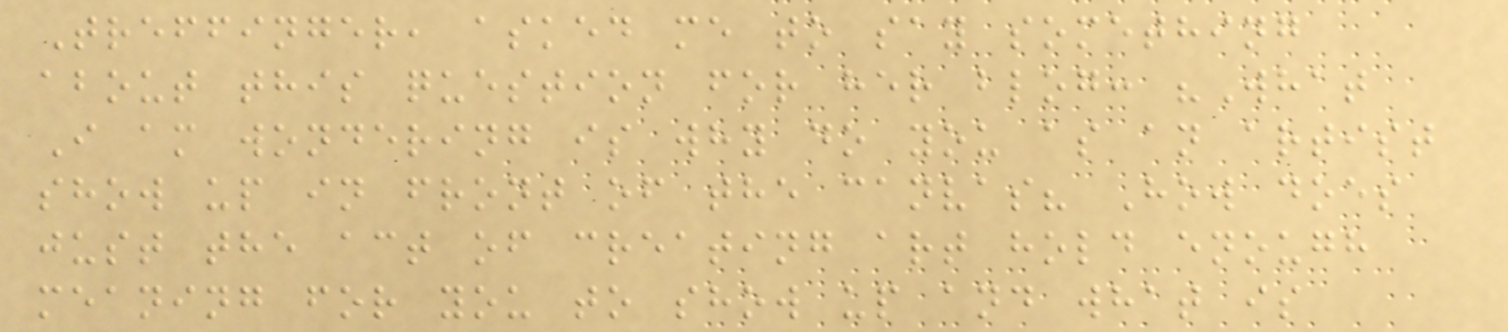Treffinger, asked me to say something
about this question for her blog: "What
I am wondering is why do you as an artist
show up in front of the canvas? How does
just the act of creating art hold enough
meaning for you to show up and what is
